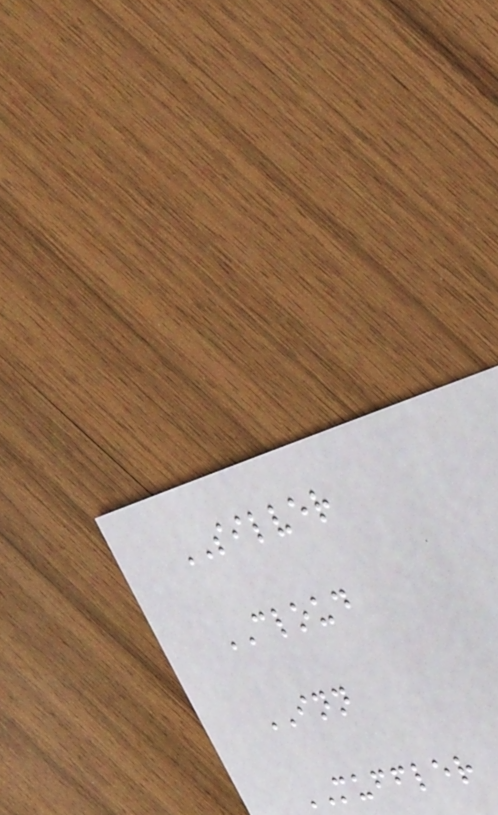SILVER
CLOUD
INN
MUFFLER
